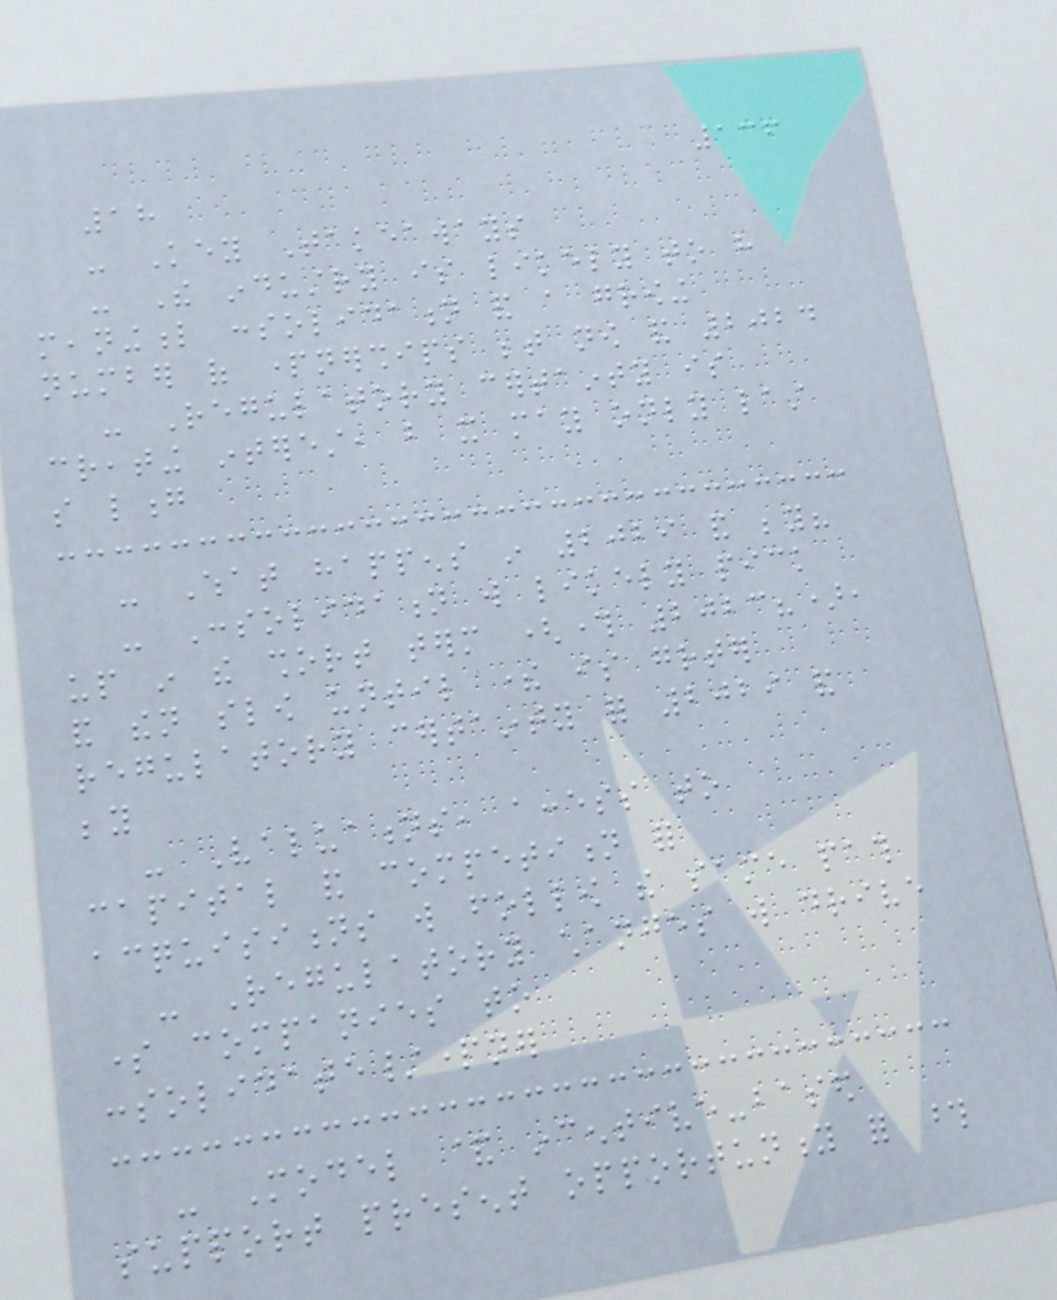136
18
- Key Takeaways
- The industry is likely to have
meaningful consolidation and a growing
number of partnerships between now and 2024
- Regulatory certainty is
creating interest, but it may only last
so long
- What happens in 2029 and beyond?
- Consolidation will likely pick
up in the short term (through 2023?),
and then slow until there is greater
regulatory certainty for 2029 and
beyond
- Valuations, access to
capital and competition for
acquisitions will follow the same path
- Regulatory changes will drive
some companies to
consolidate/partner
- Model & incentive-based
support present opportunity for those
